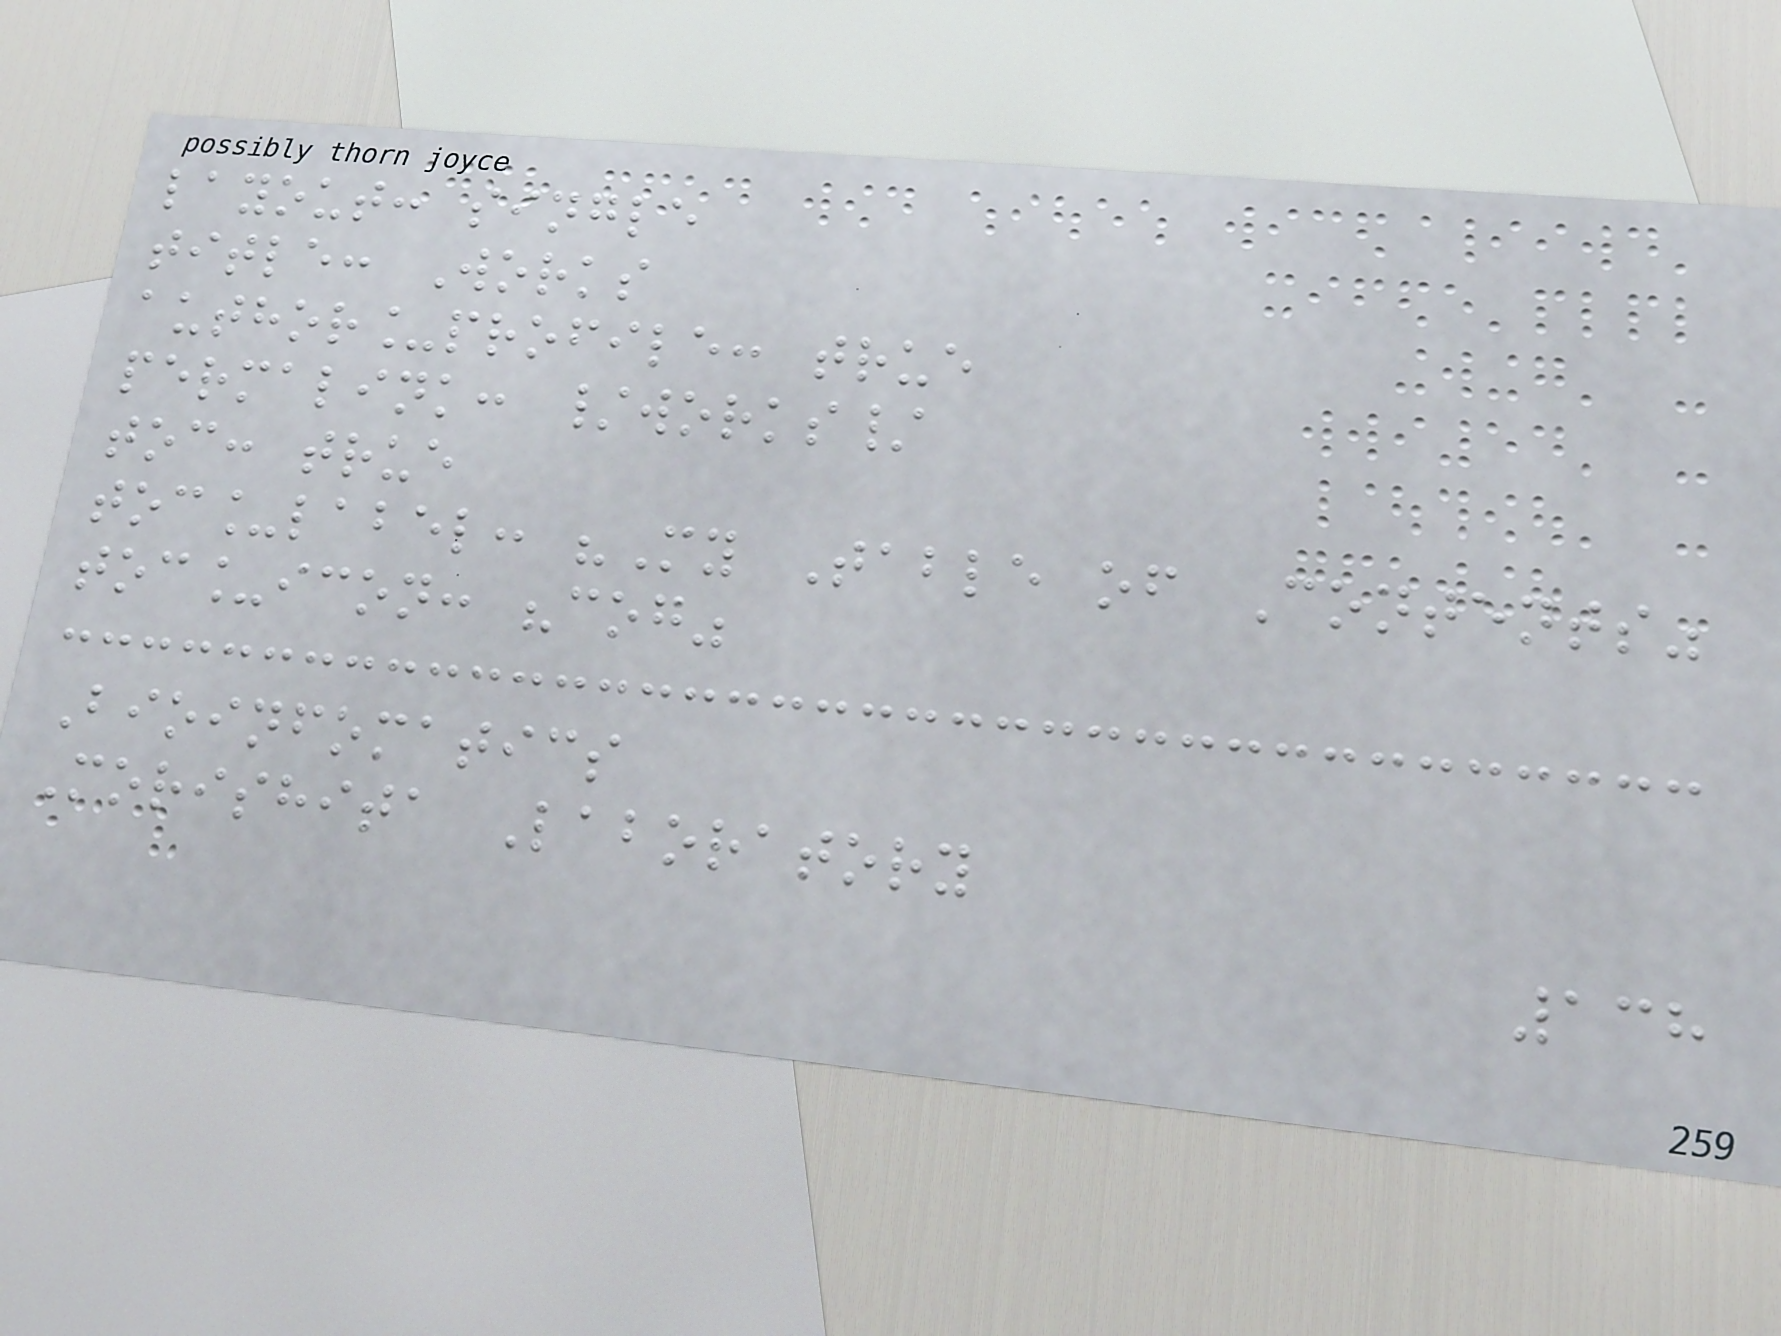layout: single
title: Works
author_profile: true
permalink: /works/
toc: true
toc_label: "My Table of Contents"
toc_icon: "cog"
Bioinfomatics
Morishita Laboratory
138
